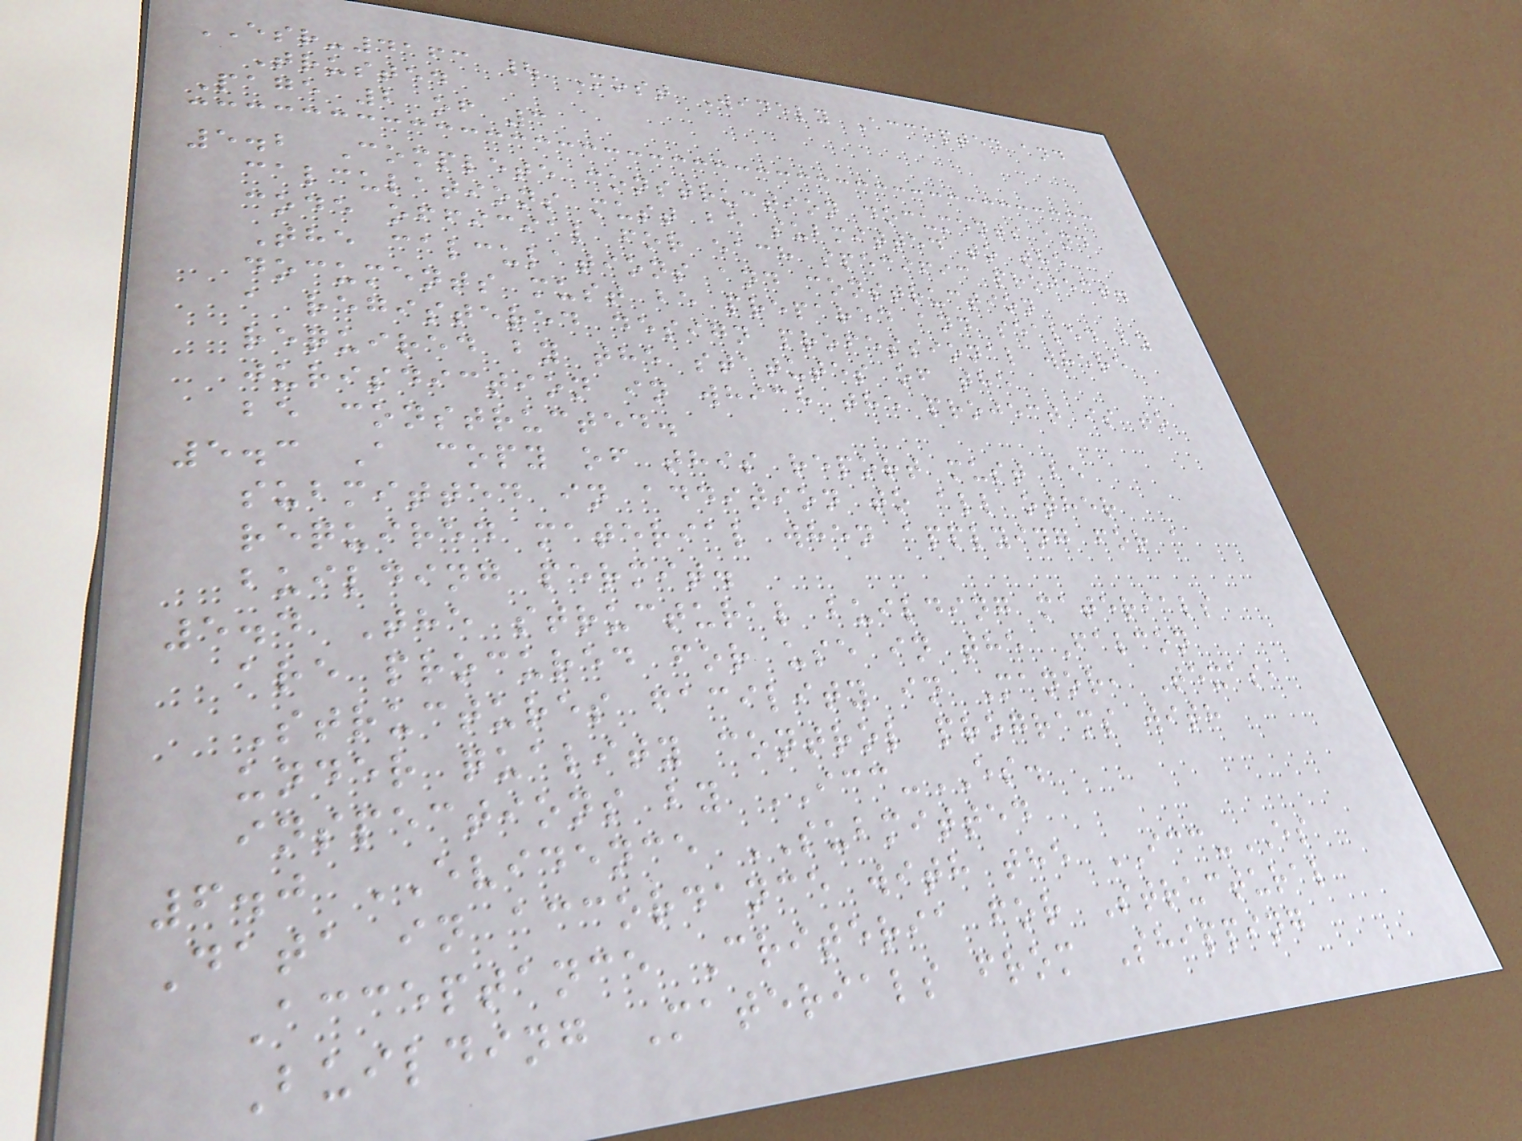ESR-4163 | Most Widely Accepted and
Trusted
Page 2 of 3
5.2 Complete construction documents and
calculations must be submitted to the
code official for each specific project.
The calculations and construction
documents must be prepared and sealed by
a registered design professional where
required by the statutes of the
jurisdiction in which the project is to
be constructed.
5.3 A copy of this report must be
submitted in addition to all other
required material when applying for a
building permit.
5.4 The structural building materials
are procured for use in the Falcon
Structures facility in Manor, Texas,
under quality control programs with
inspections by ICC-ES.
6.0 EVIDENCE SUBMITTED
Data in accordance with the ICC-ES
Acceptance Criteria for Structural
Building Materials from Shipping
